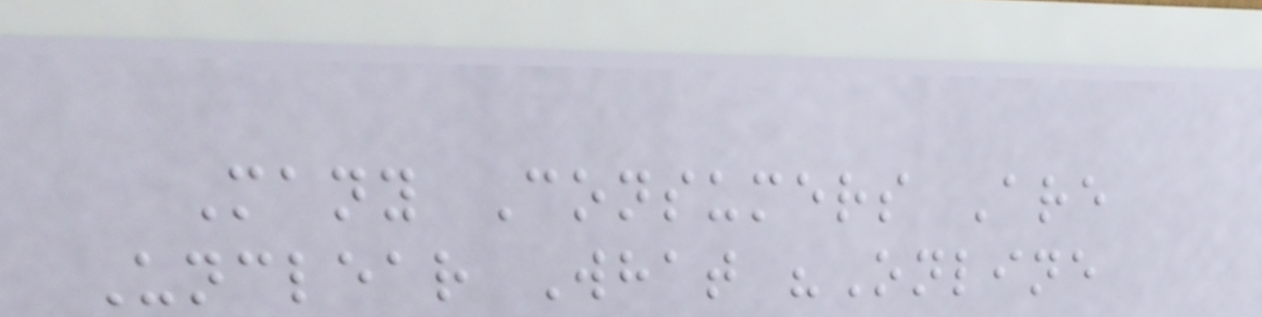Many Consumers Are
Unclear What "Online
